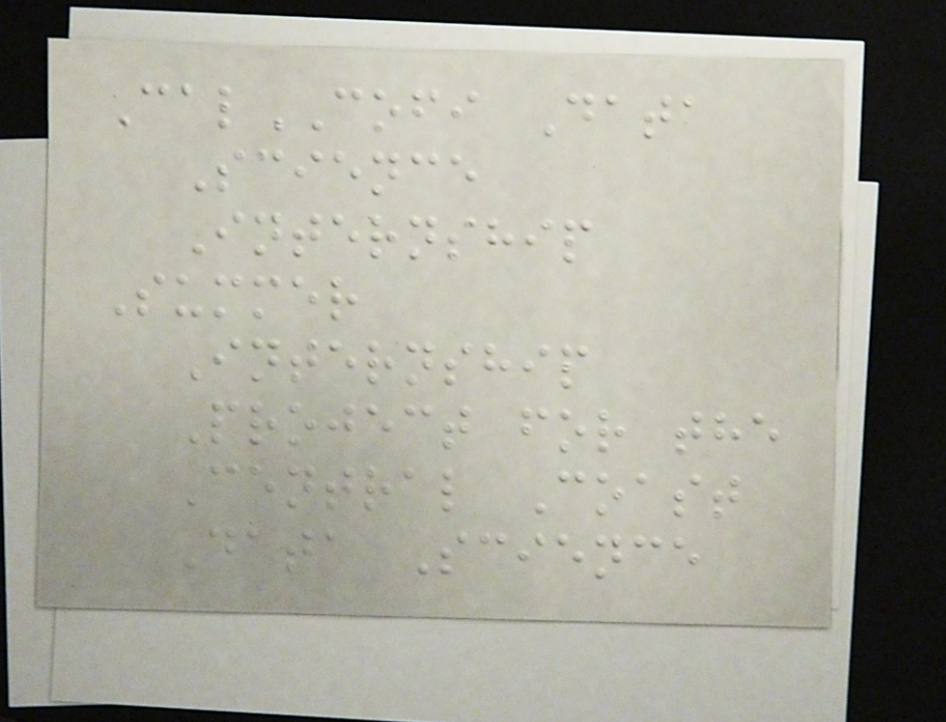CalCOFI Data
Science
Internship
Summer
Internship
Project for the
Central Coast
Data Science
